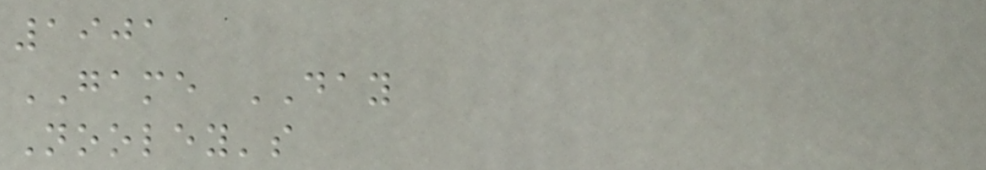1901
GAME DAY
Nooley's
